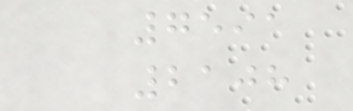7591
2108
